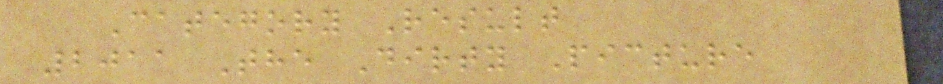Category Result
2011 The Dirty Picture
